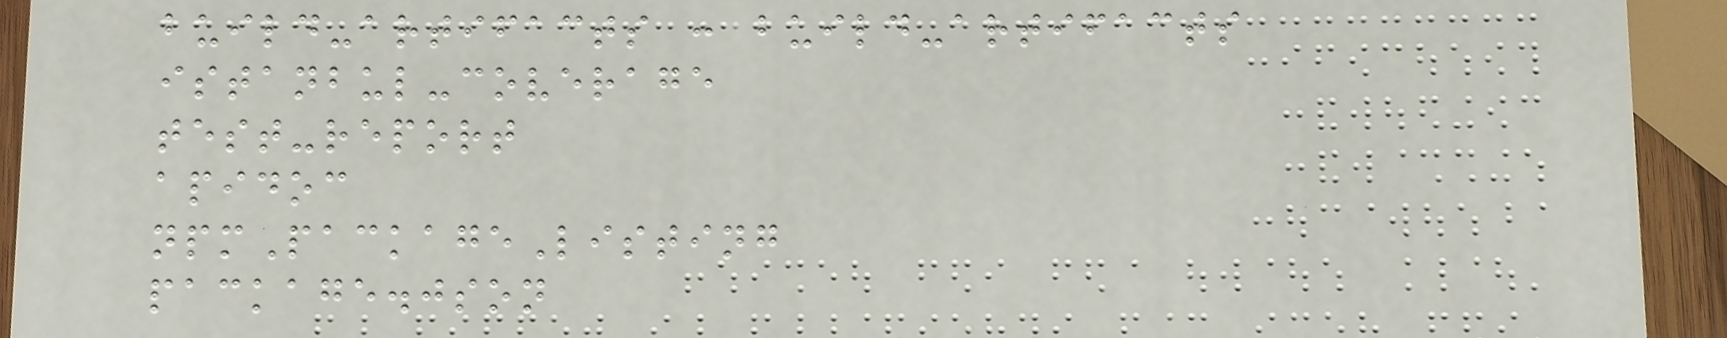build-artifacts : build-artifacts
istanbul-coverage
test-report
apidoc
npmPackageListing
package.json
